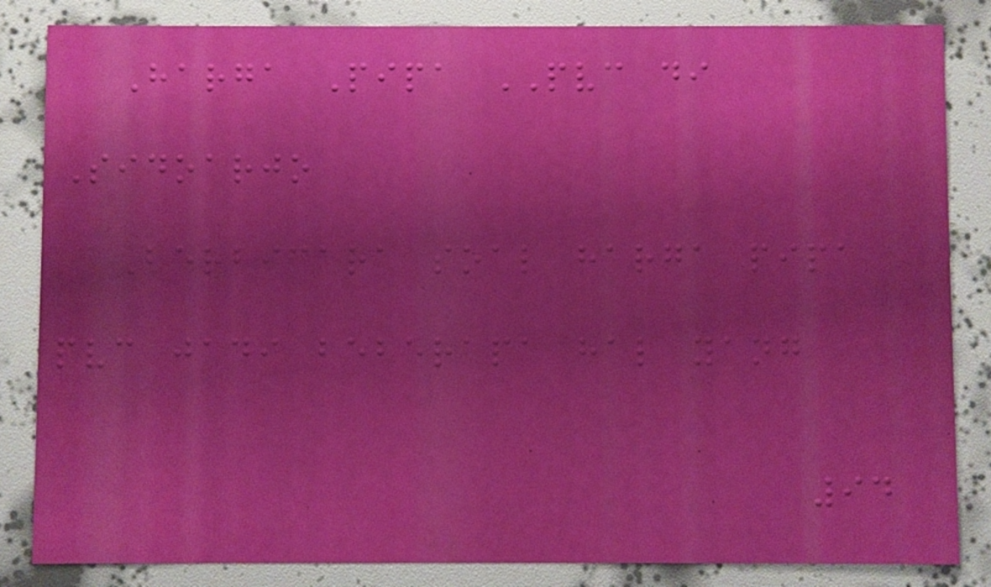Harga Pipa PVC di
Sidoarjo
Berbicara soal harga pipa
pvc jadi beberapa hal yang
94
